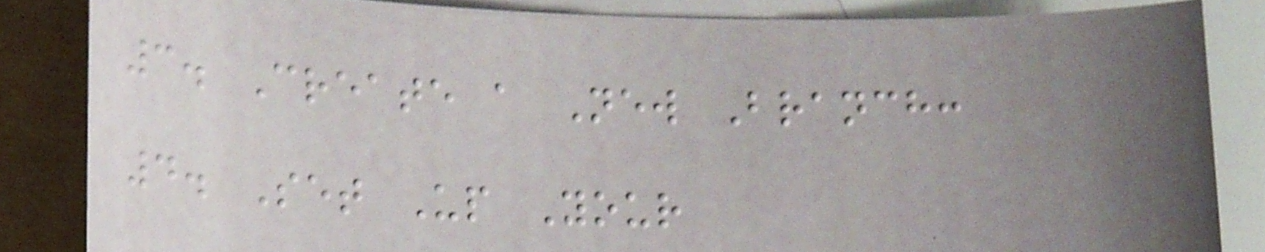3. Create a New Branch:
4. Set Up Your
